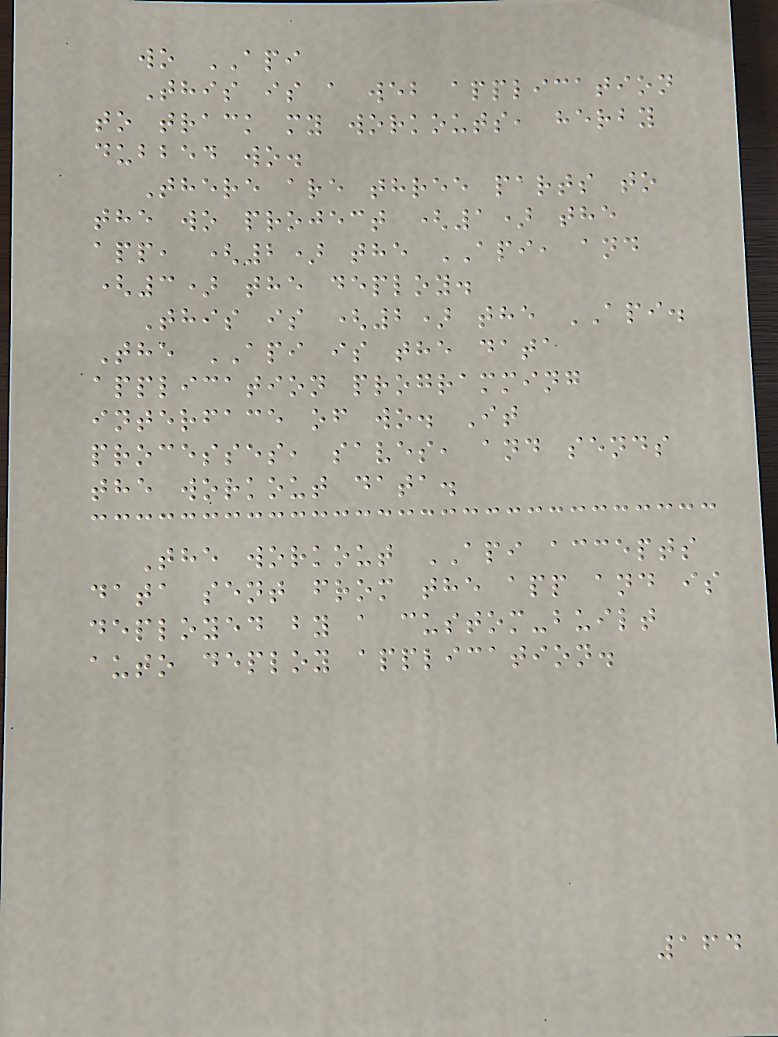wo API
This is a web application
to track my workouts, herby
dubbed wo.
There are three parts to
the wo project (1) the
app, (2) the API, and
(3) the deploy.
This is (2) the API.
The API is the data
application programming
interface of wo. It
processes, saves, and sends
the workout data.
The workout API accepts
data sent from the app and is
deployed by a custom-built
auto deploy application.
164
